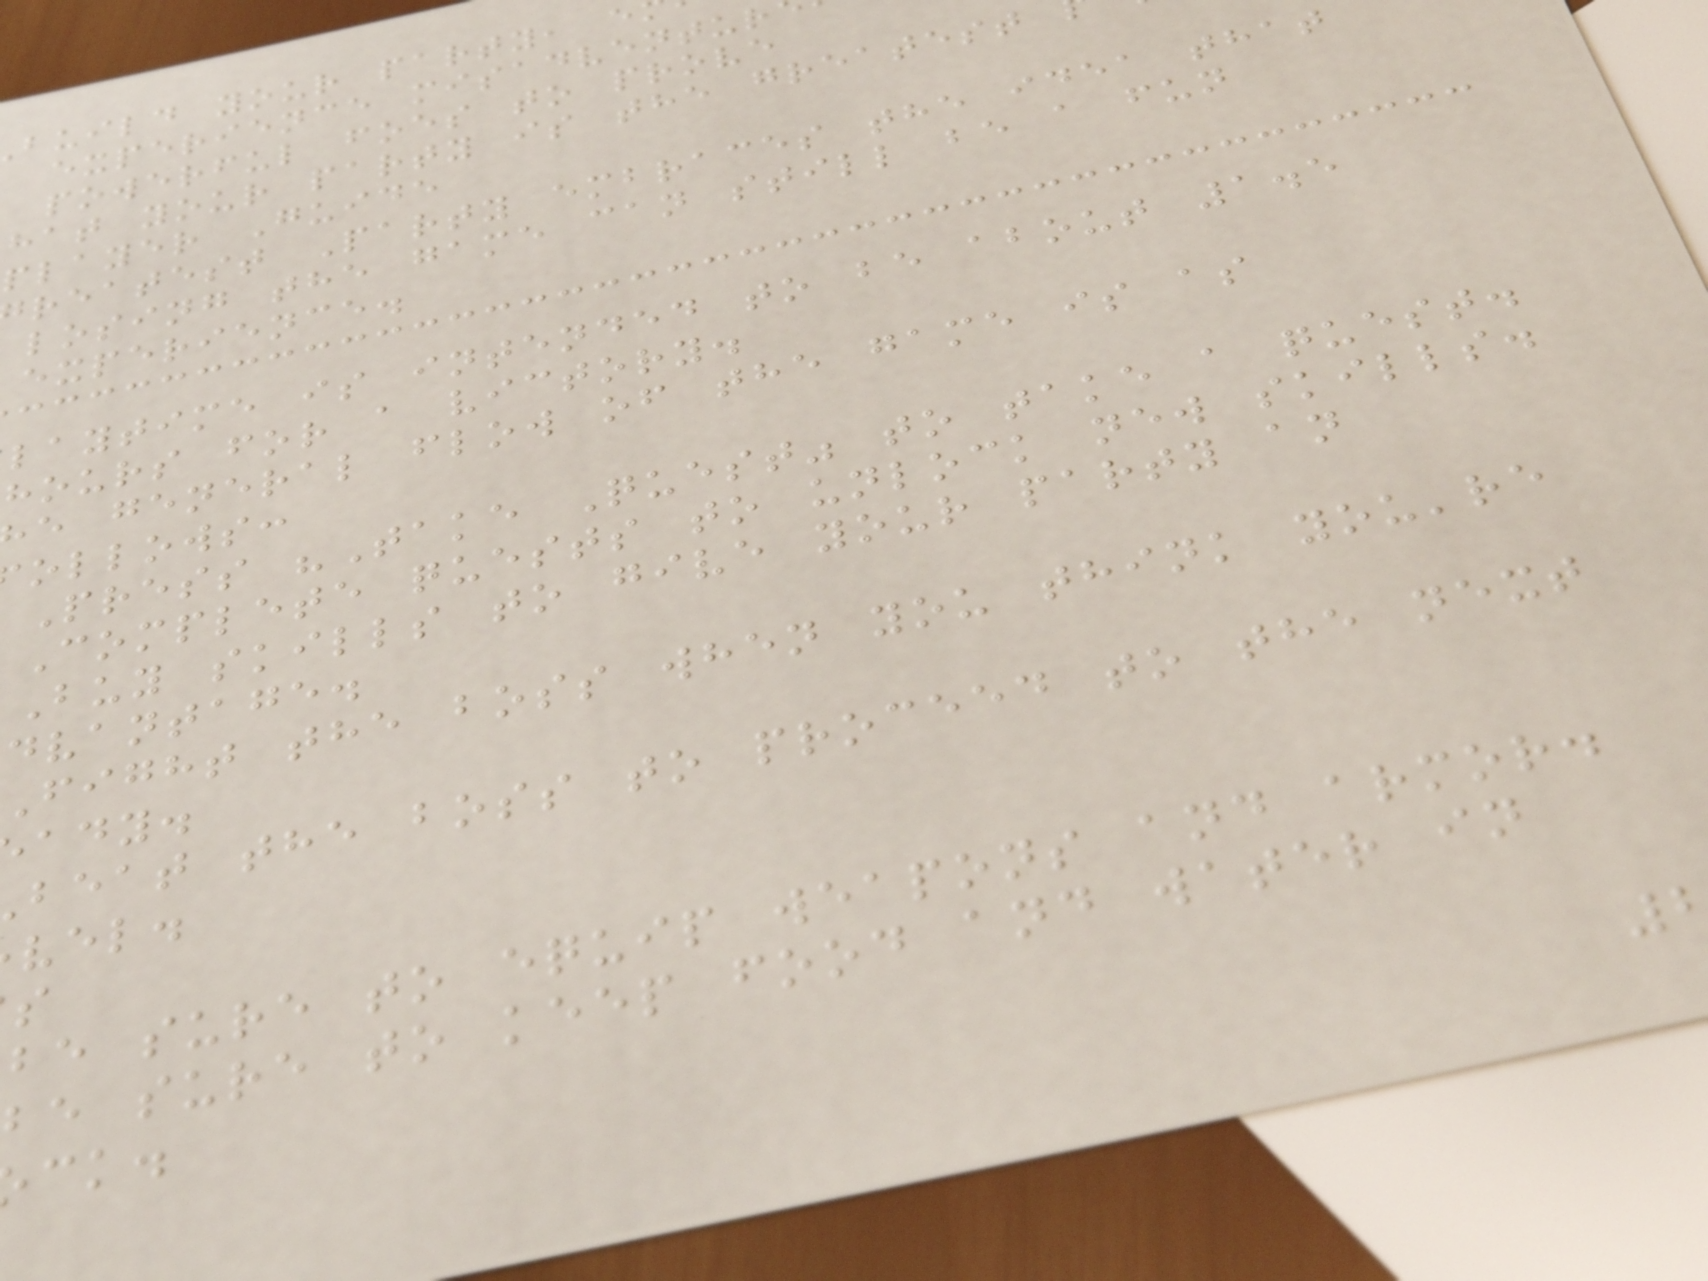build your party, e
experience misadventur
powerful foes to prove
hat your party is the greatest
player Guide
reatest Party embraces the idea that
losing the game can still be a fun
experience.
laytime is intended to be about 1.5
hours for a victory.
e general flow of the game is as
ollows:
Press "Take Quest" to take a quest.
Complete quests to unlock new skills.
Buy skills to give your party an
dvantage.
fight the boss when you think you're
ady.
beat the boss to proceed to the next
vel.
be sure to equip weapons and armor.
be sure to keep food and water in
